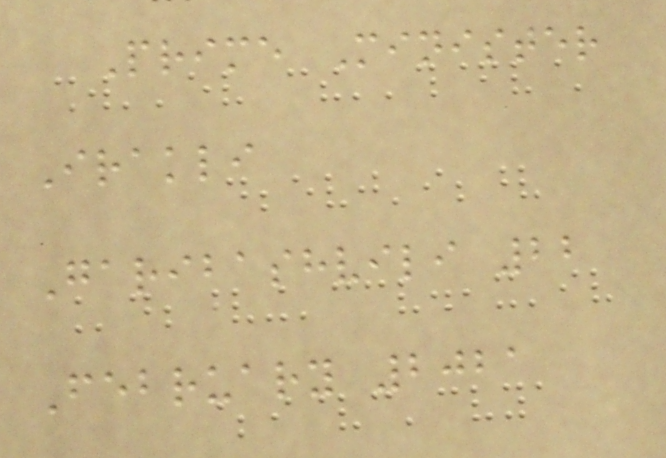Prime Minister
Irakli
Garibashvili 22
February 2021
